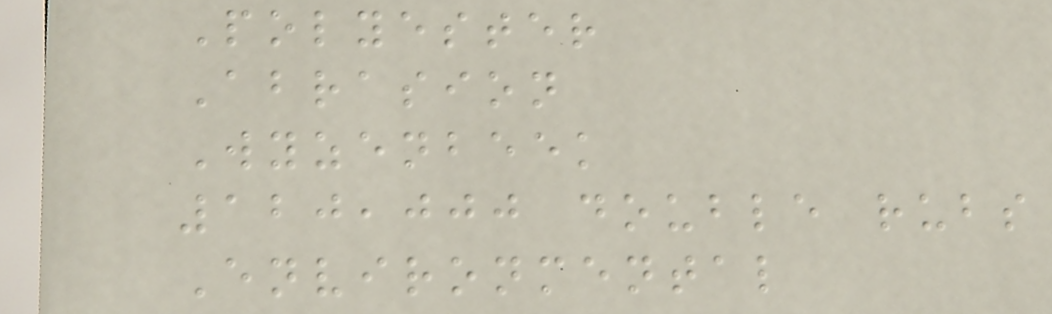Polyester
Abrasion
Wyzenbeek
120,000 double rubs
Environmental
